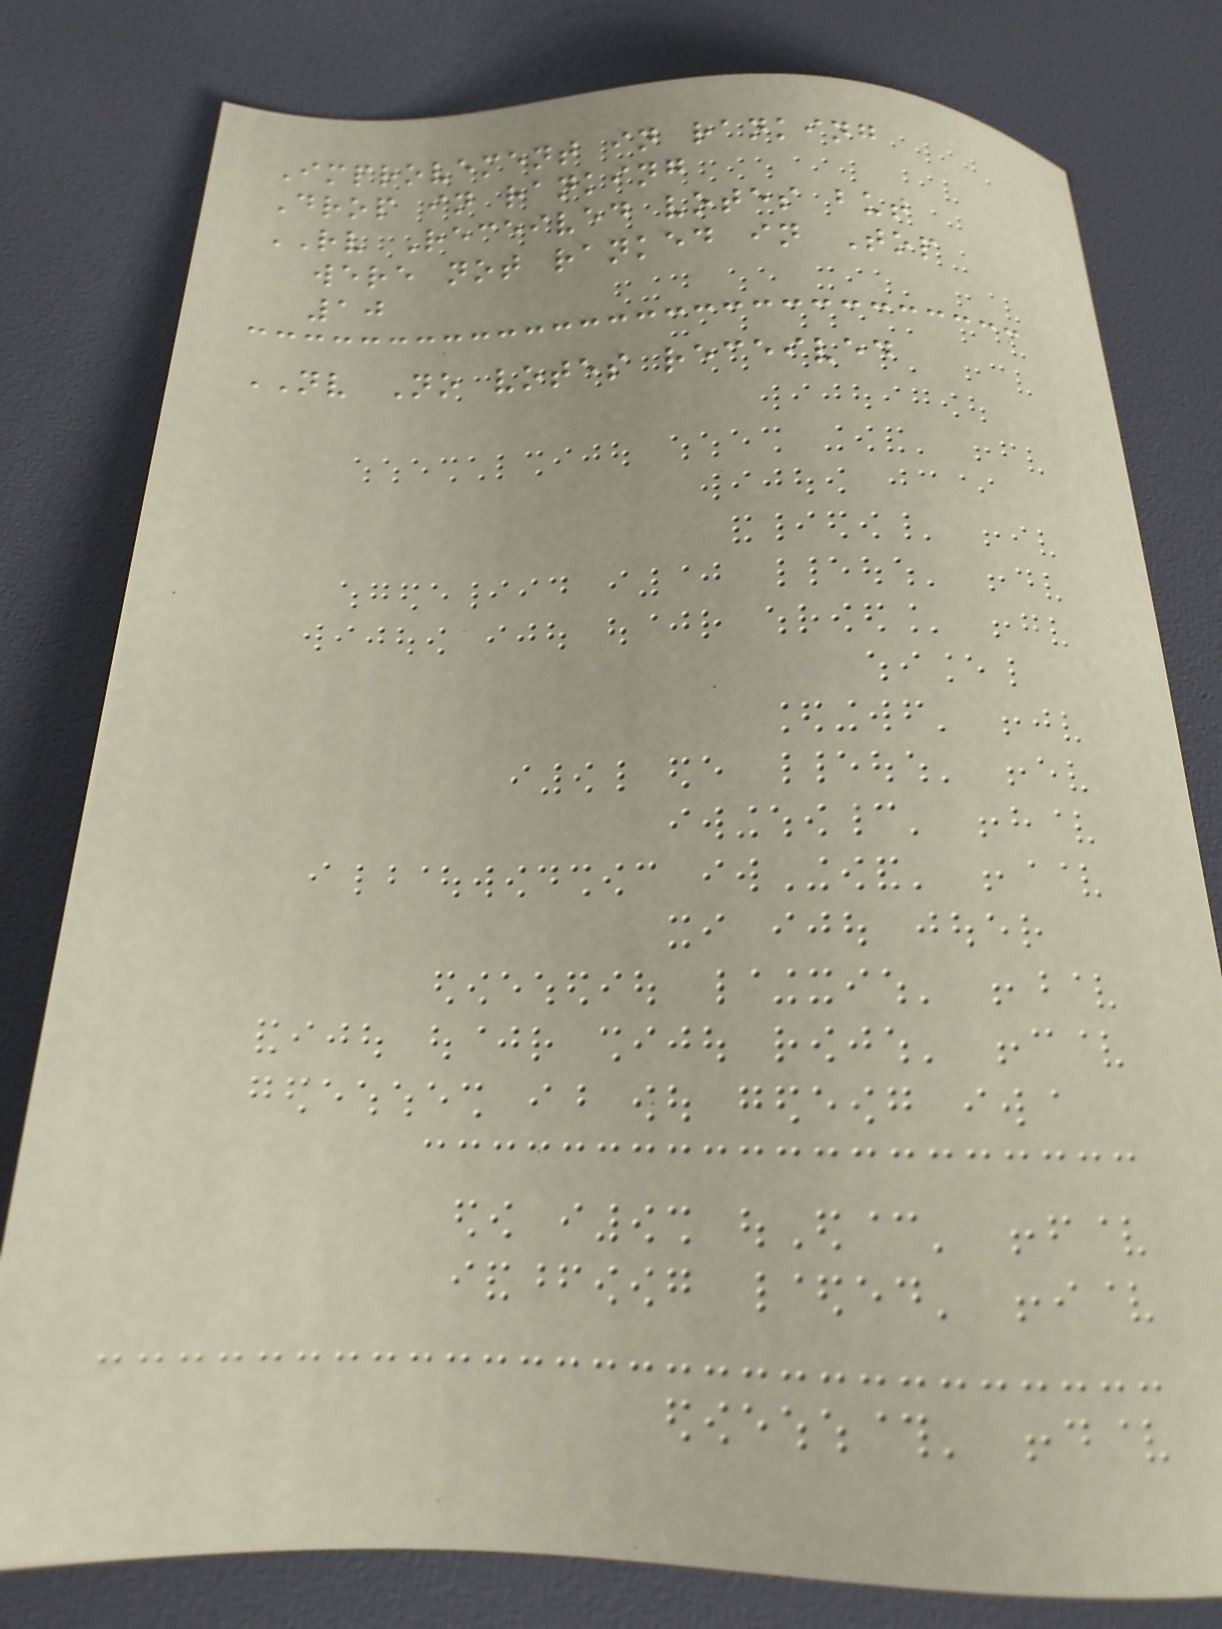Improvement in ranking
Drop in ranking
RV Received votes but
were not ranked in Top
10
NV No votes received
